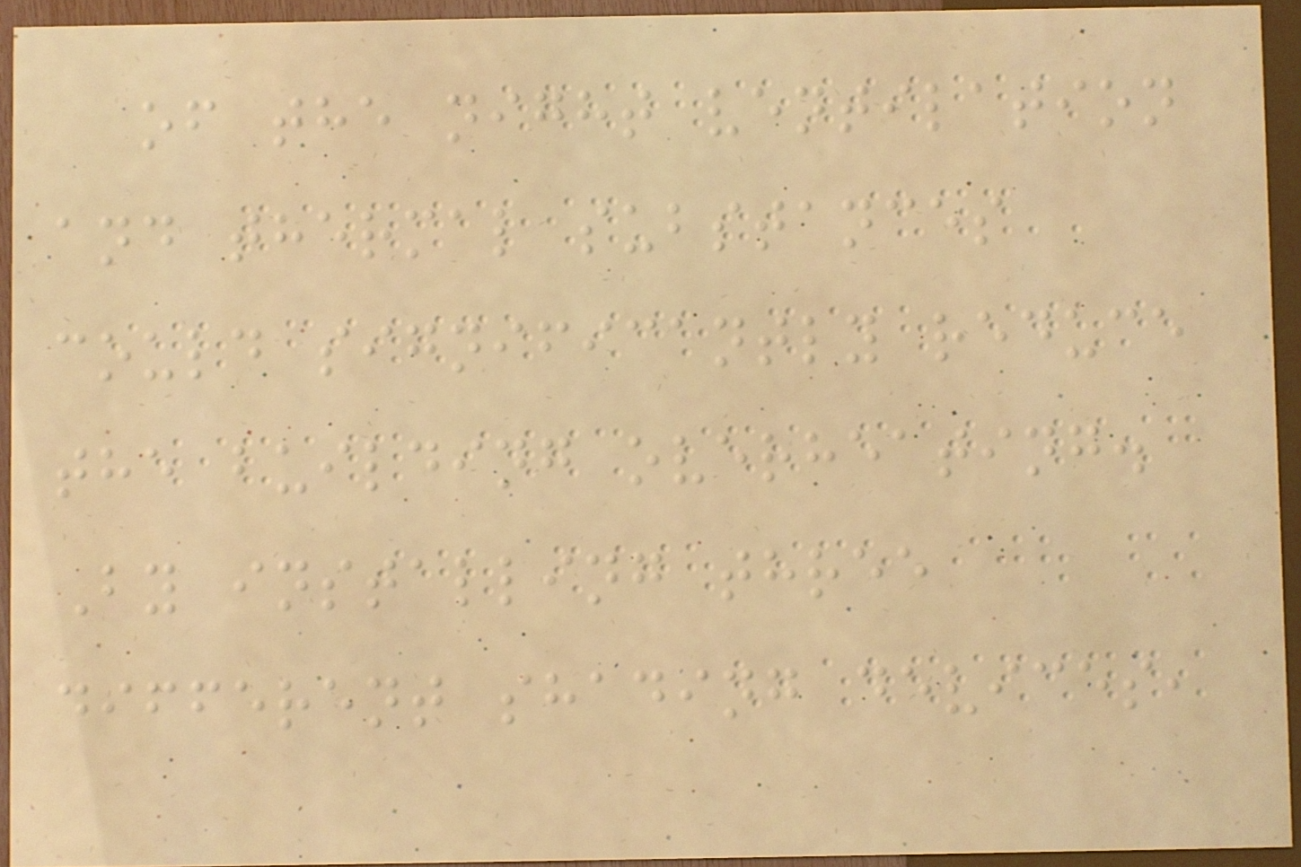of the night ventilation
and thermal substances
could significantly reduce
the building overheating.
By installing three
different shading devices,
